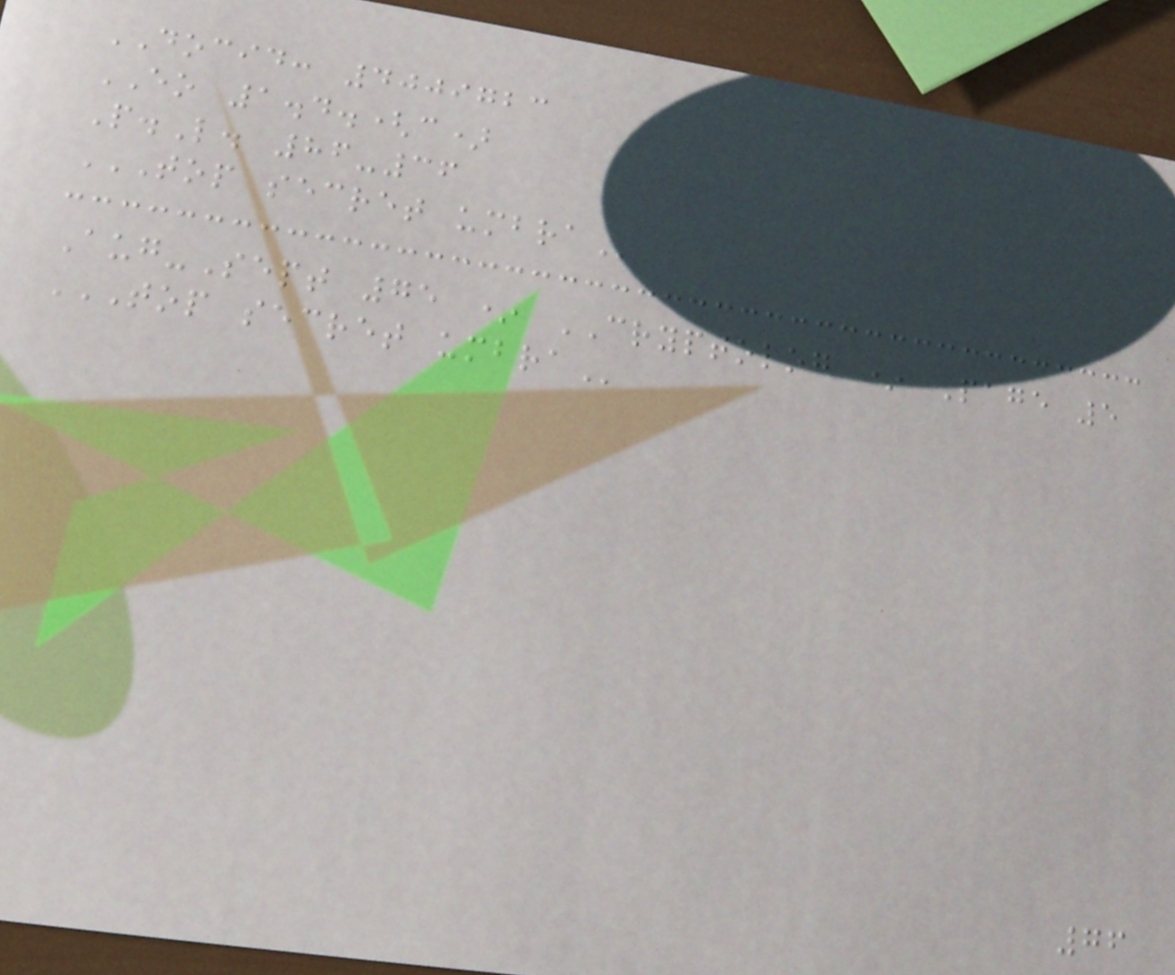DOCID: 4009723
EO 1.4.(c)
P.L. 86-36
TOP SECRET UMBRA
Aug-Sept 75 * CRYPTOLOG * Page 5
TOP SECRET UMBRA
76
